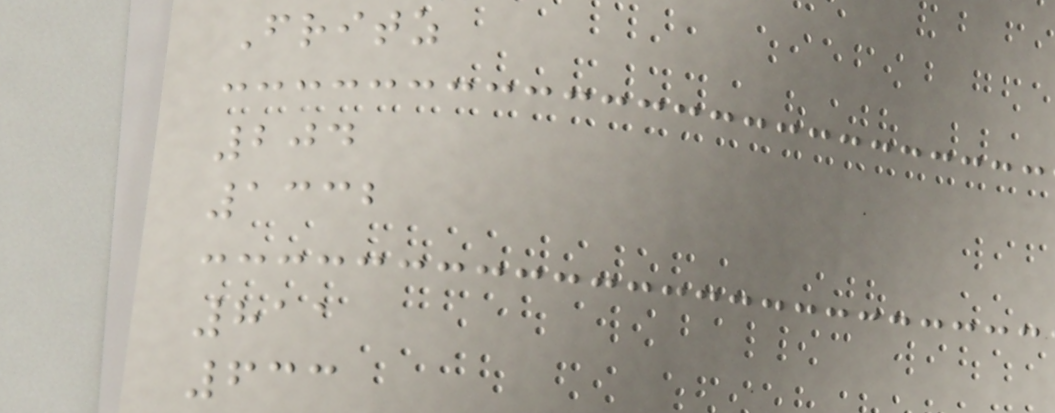Fritz
204
1332
811
633
